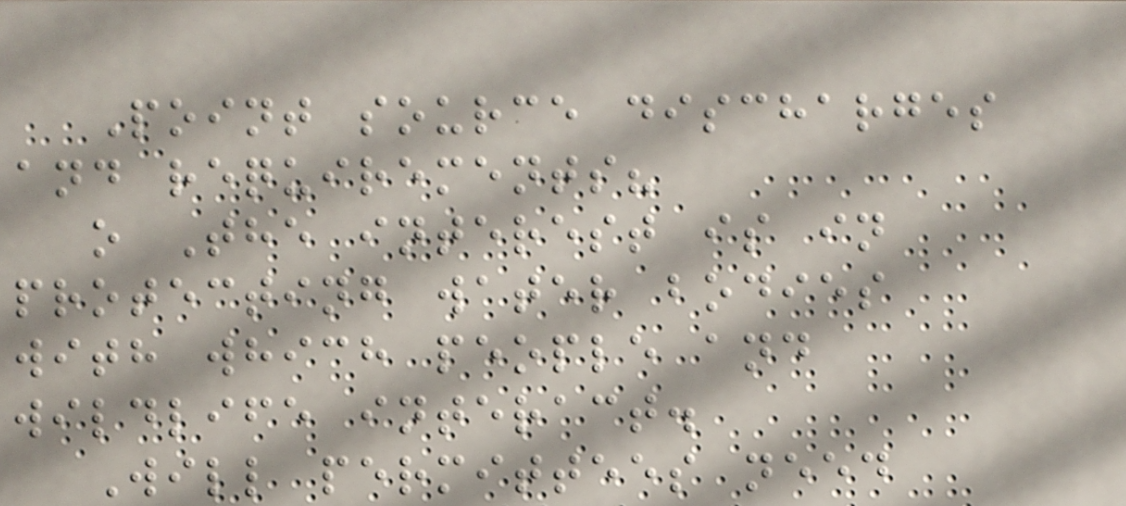Point source discharges
and requirements?
o The interest is in
protecting water bodies
with which people and
wildlife interact.
Will permittees need
